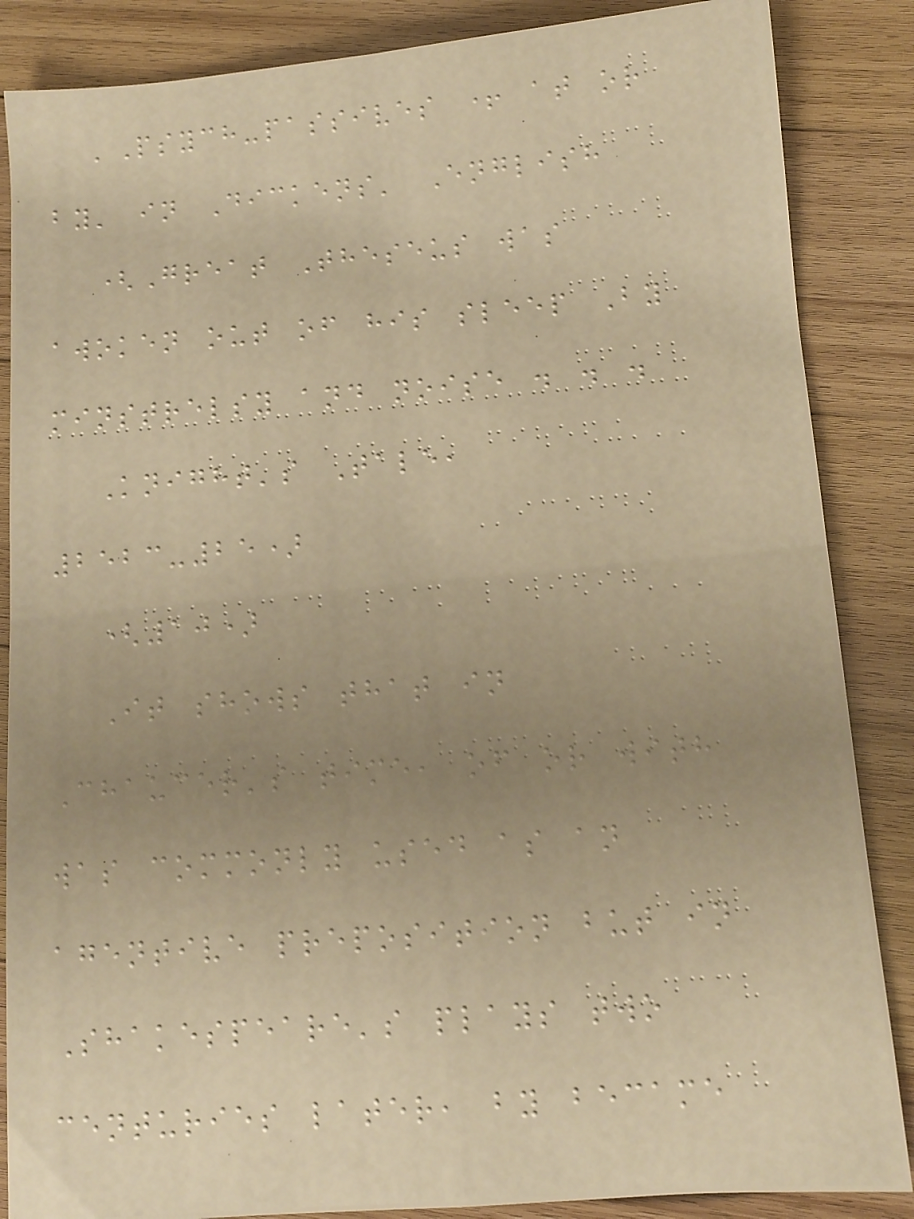'Psych-passives + at or
by' in Dickens' English
(Great Theseus was
awoken out of his sleep By
minstrelsy and noise . . .
Knight's Tale,
2523-25)
(10)
It shows that in
Chaucer's time, of or with
was commonly used as an
agentive preposition but in
Shakespeare's plays two
centuries later, by became
